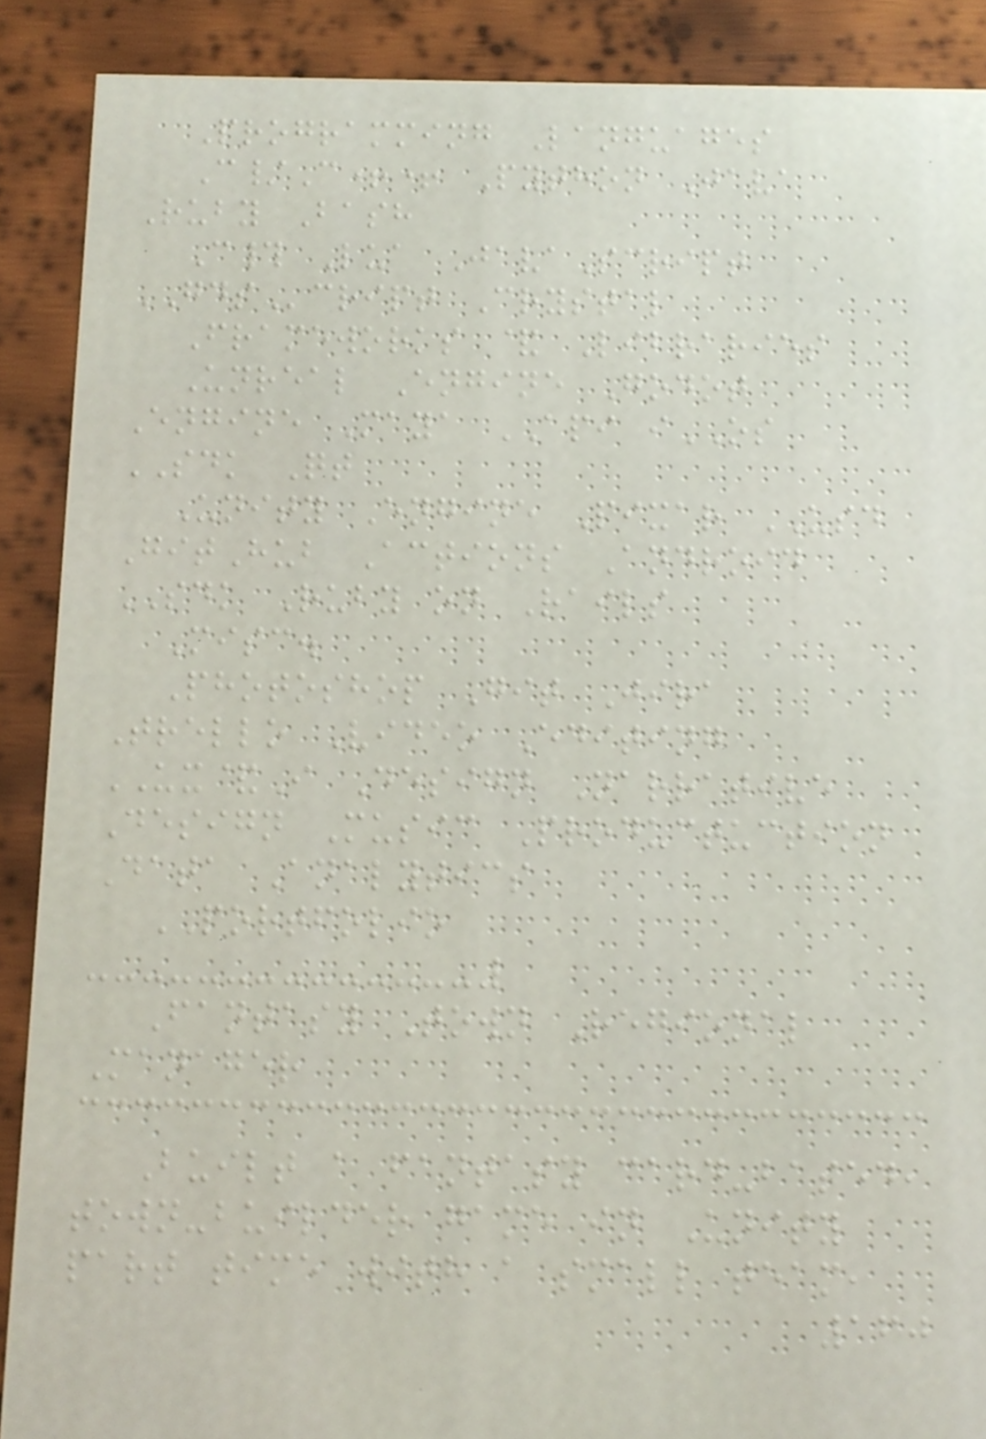Programming Languages
C/C++ Python Java
Ruby Bash
C# Lua JavaScript
GDScript Crystal
Frameworks & Libraries
Unreal Engine Godot
Engine Maya API iOS
SDK Qt
Unity Engine Pixar USD
GitHub Actions Android
SDK Ruby on Rails
Misc.
Photoshop Git Jira
Trello Video Editing
UX&I Design Narrative
Design Music Productuction
Data Analytics
PORTFOLIO
Fantasy Town Regional
Manager
Built a fantasy card-based,
town-builder game in Unity
part time with a small team,
160
